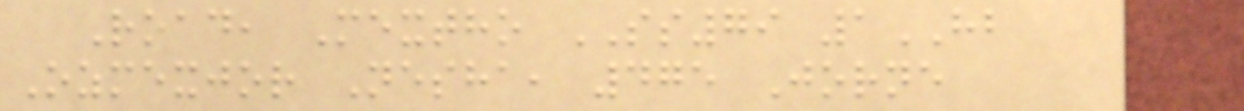Road, Mextho SS79 1HB
Ozmexjor Nesha, 475 Jorne
